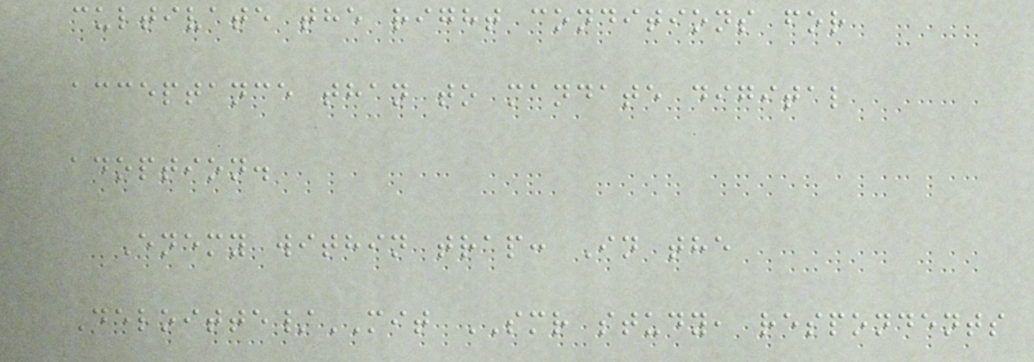cultivate the right conditions for
acceptance than to mandate digital
adoption.
Enemy within trap: In the
Deloitte/MIT SMR study, respondents
